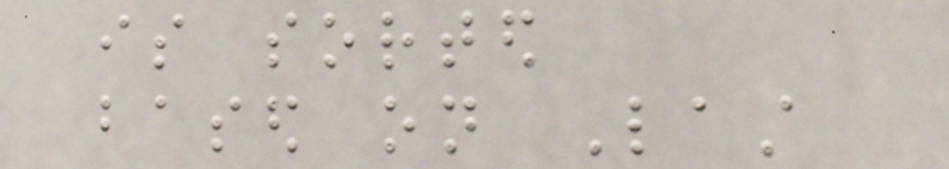is sorted
based on Last
